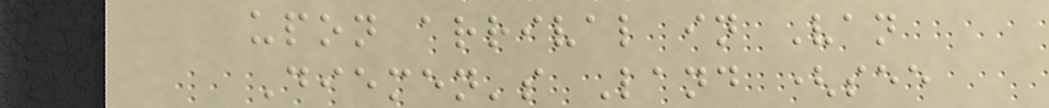upon arrival in Van
Diemen's Land (see
